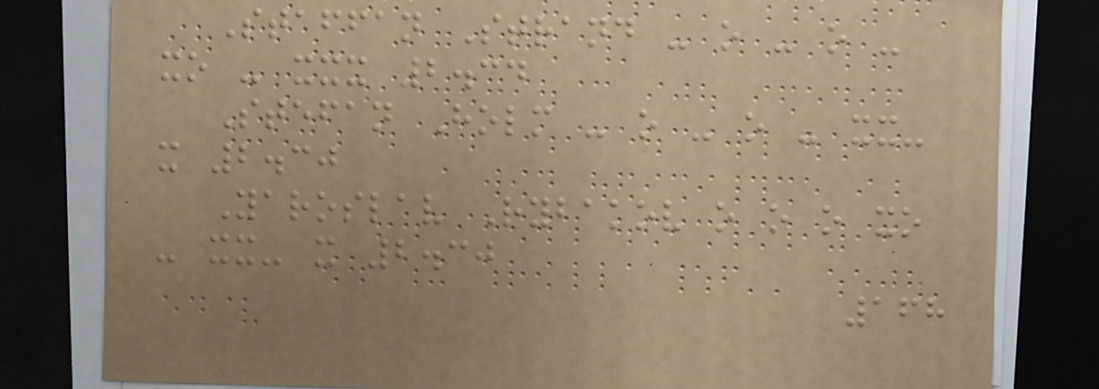Staffan Strand - o - o -
xo - xxx 2.34
Stefan Holm - o - o - xx-
x 2.30
Yaroslav Rybakov o o o xo
- xx- x 2.30
168
